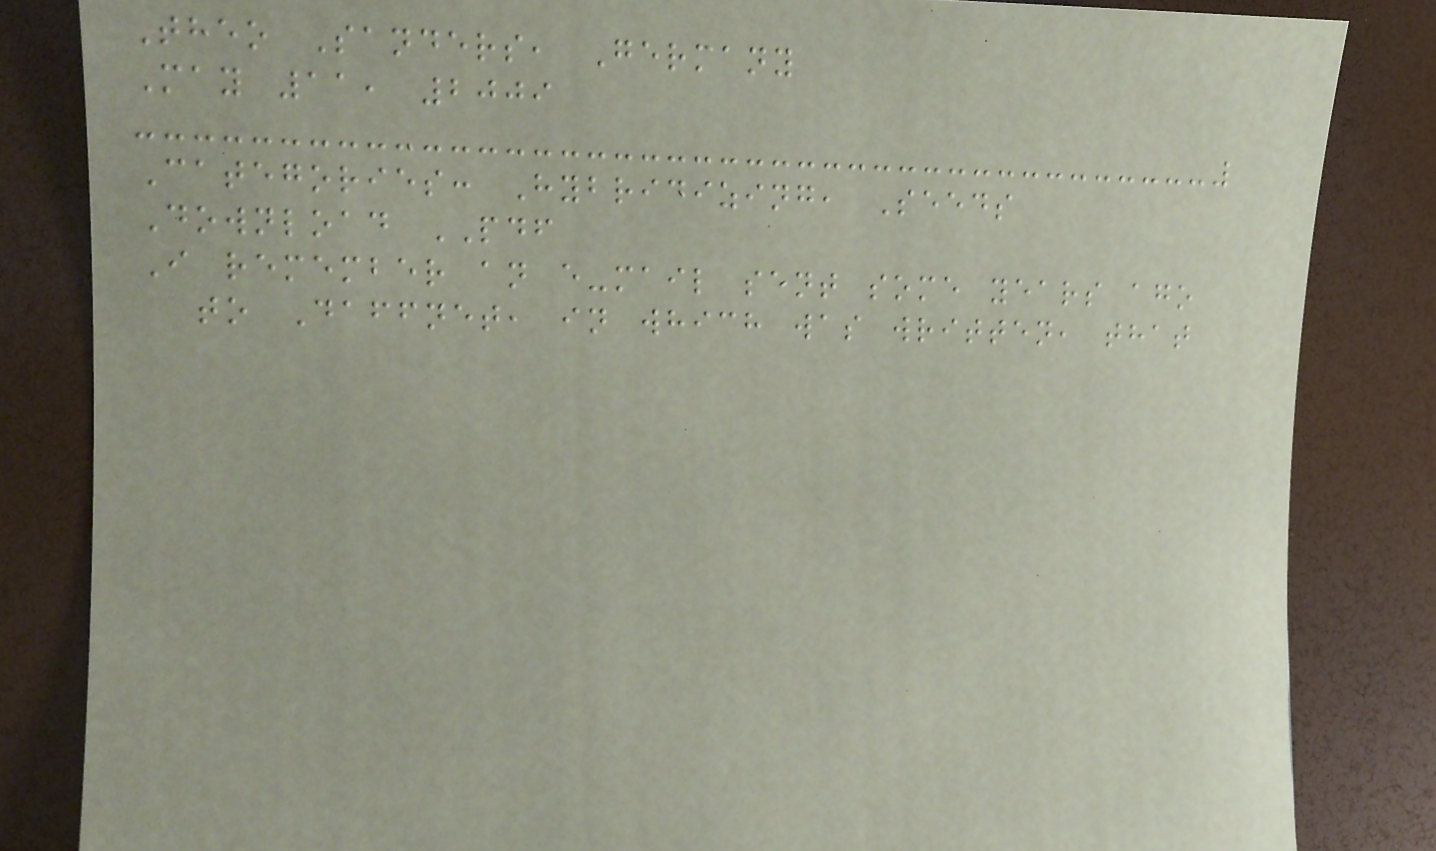Theo Sanders, Germany
May 11, 2009
Categories: Hybridizing, Seeds
Download PDF
I remember an e-mail sent some years ago
to Daffnet, in which was written, that
